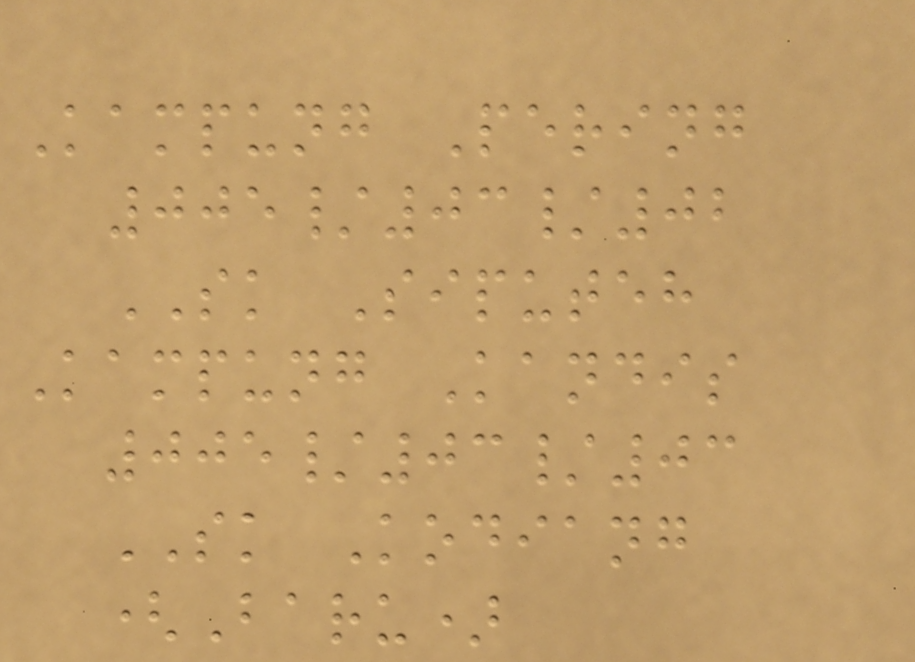Kampung Pering
005/03/02
SK Siputeh
Kampung Kandis
005/03/03
SK Kodiang
(Baru)
